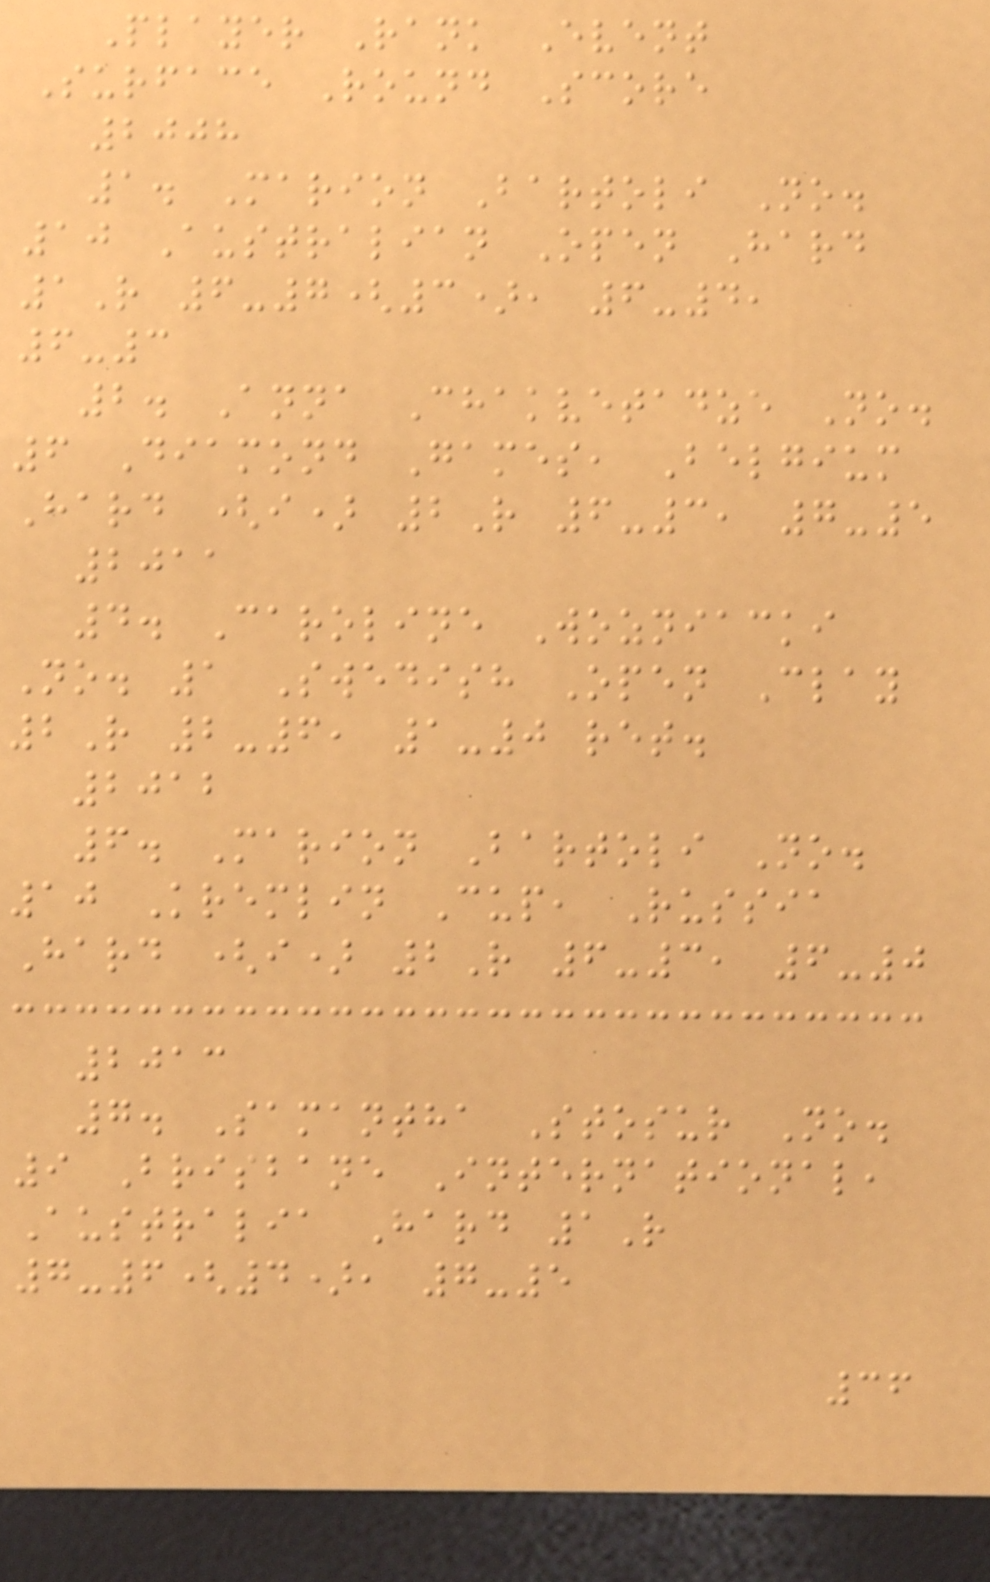Player Rank Event
Surface Round Score
2008
1. Marion Bartoli No.
10 Australian Open Hard
1R 6-7(3), 6-4,
6-3
2. Anna Chakvetadze No.
6 Diamond Games, Belgium
Hard (i) 2R 6-3, 7-5
2011
4. Caroline Wozniacki
No. 1 Swedish Open Clay
2R 2-6, 1-0 ret.
2012
6. Marion Bartoli No.
10 Kremlin Cup, Russia
Hard (i) 2R 6-3, 6-0
2013
7. Samantha Stosur No.
9 Brisbane International,
Australia Hard 1R
7-6(4), 7-5
36
